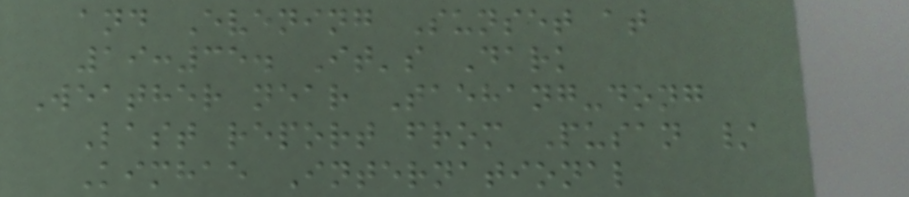and Evening Sunset at
19:35. It's Dark
Weather near Taehang-dong
Last report from Pusan /
Kimhae International
